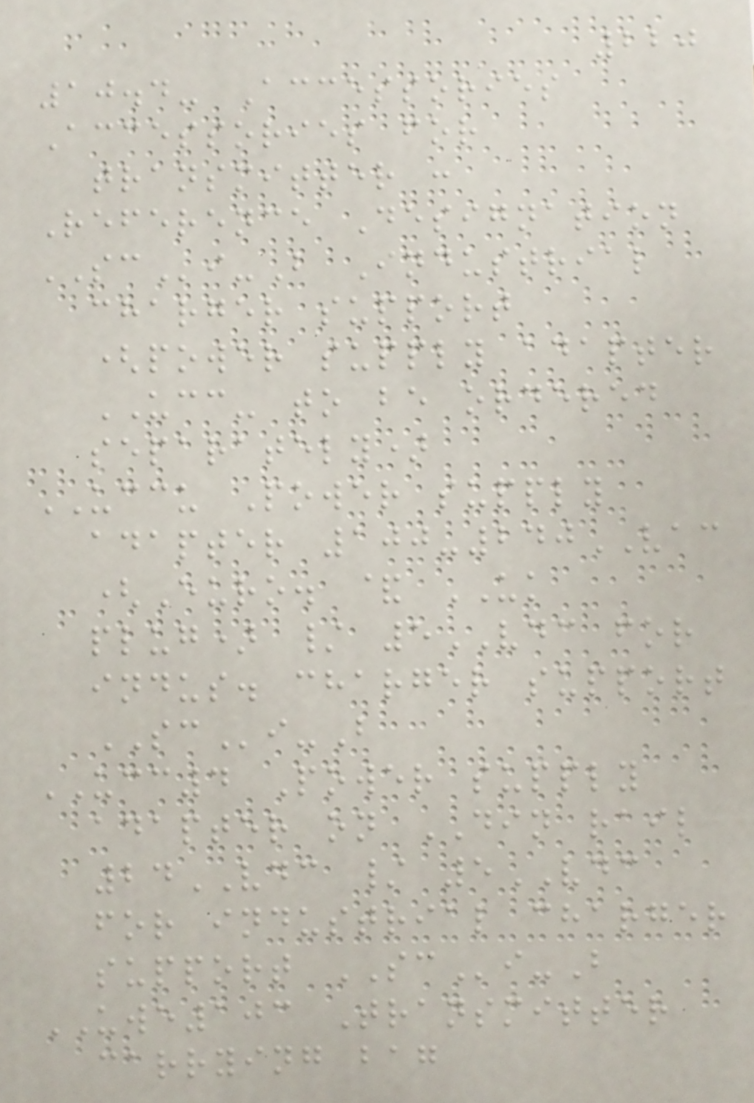220
10.4- Accessories
Accessories for
transmitter :
Reference Designation
SCi-B Industrial
charger support
(power supply adapter
UCC- to be ordered
separately)
UCCU Power supply
adapter 100-240VAC
(Euro. & UK
plug) / 5VDC for
indus. charger support
SCi-B
UCC4 Power supply
adapter on DIN rail
24VDC / 5VDC
for industrial charger
support SCi-B
UWE103 Transmitter
carrying bag
